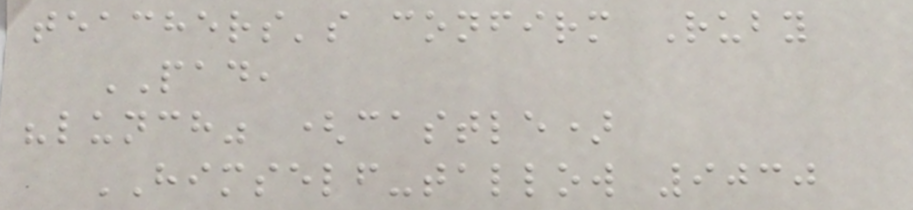teachers's confirm Ruby
PAD,
"lunch" (castle)
HIMSELF-tallow 9030
